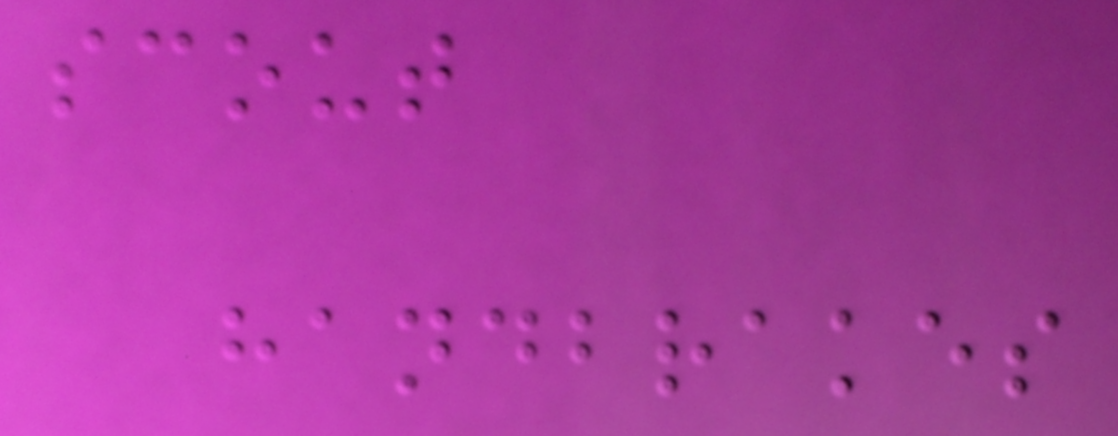scout
handbrakes
